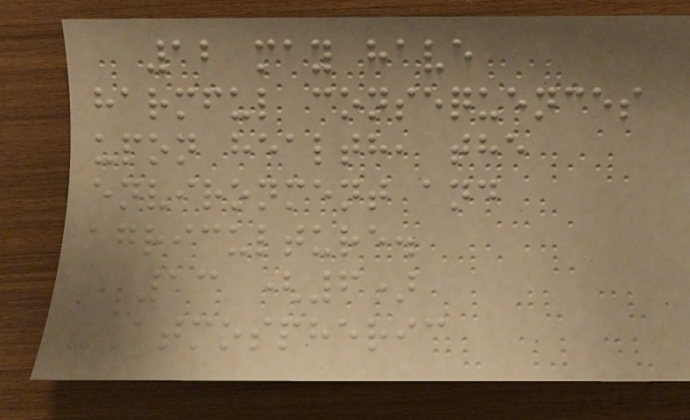12 may have
harmful consequences
upon health, the
environment and
agriculture.
13 (6)
"Atmospheric
